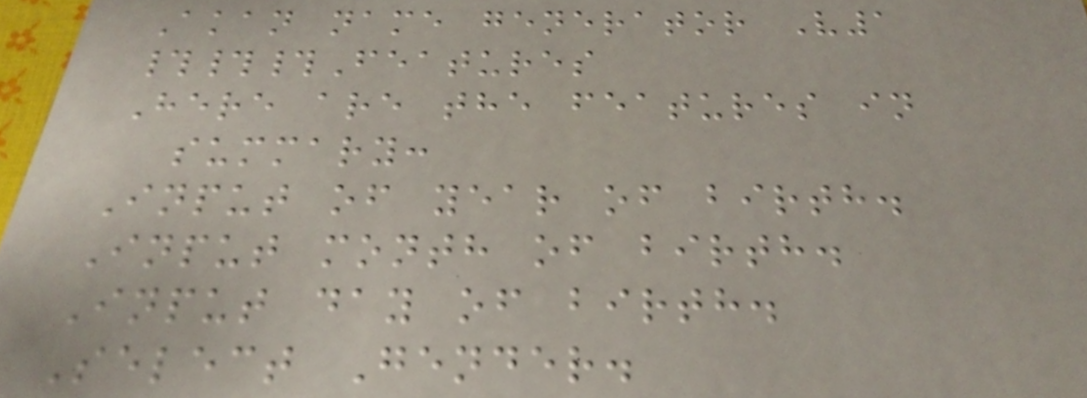Akan name generator V1
###Features
Here are the features in
summary:
Input of year of birth.
Input month of birth.
Input day of birth.
Select Gender.
